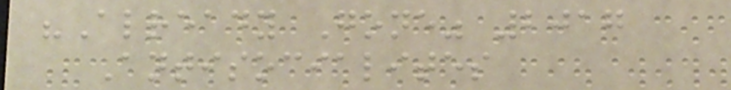"Already Gone" 2017
Antisocialites
